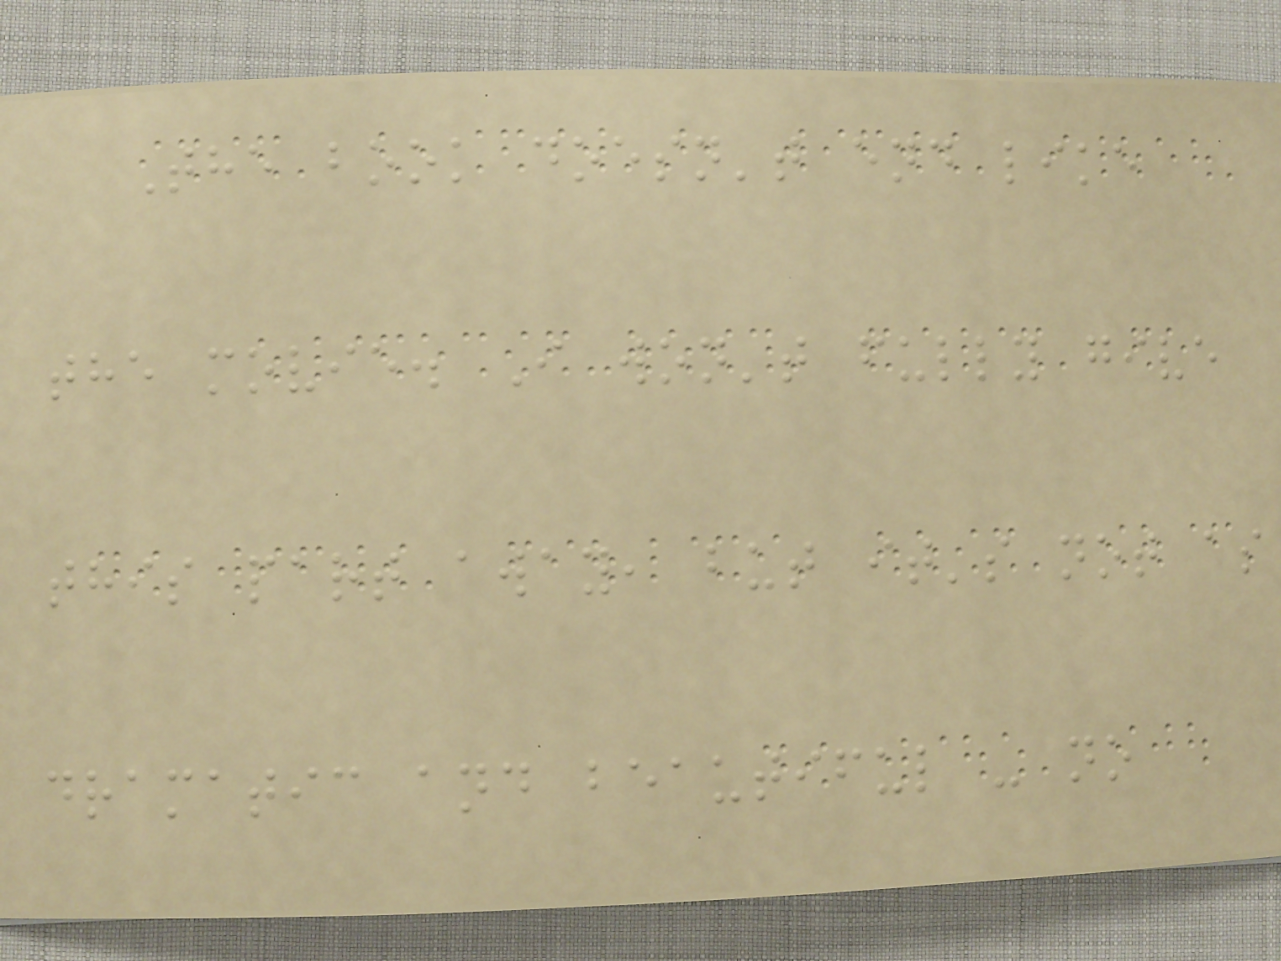The book doesn't end like
the movie. I won't fully give
this part away, but it's not as
dramatic and beautiful - no
